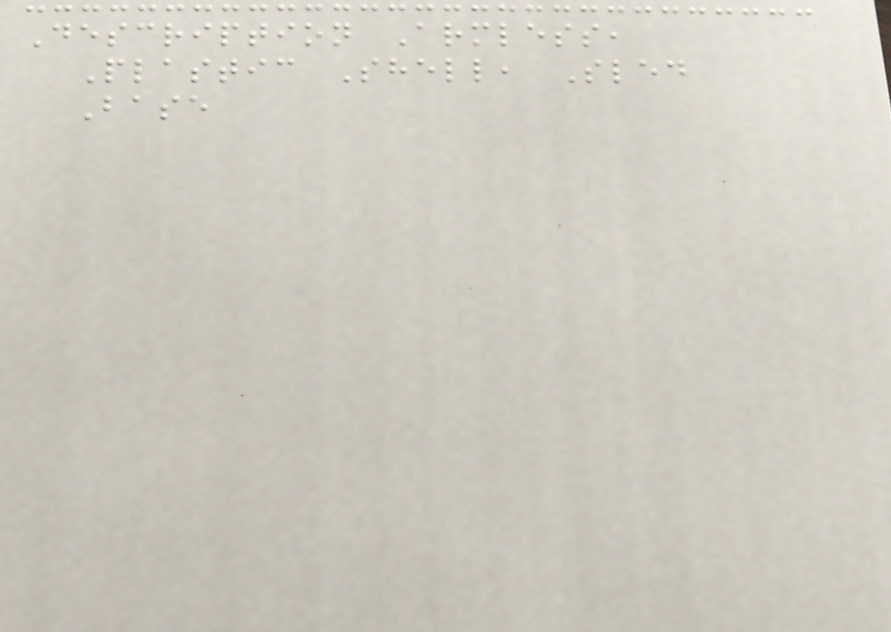Description Armless,
Plastic Shell, Sled
Base
